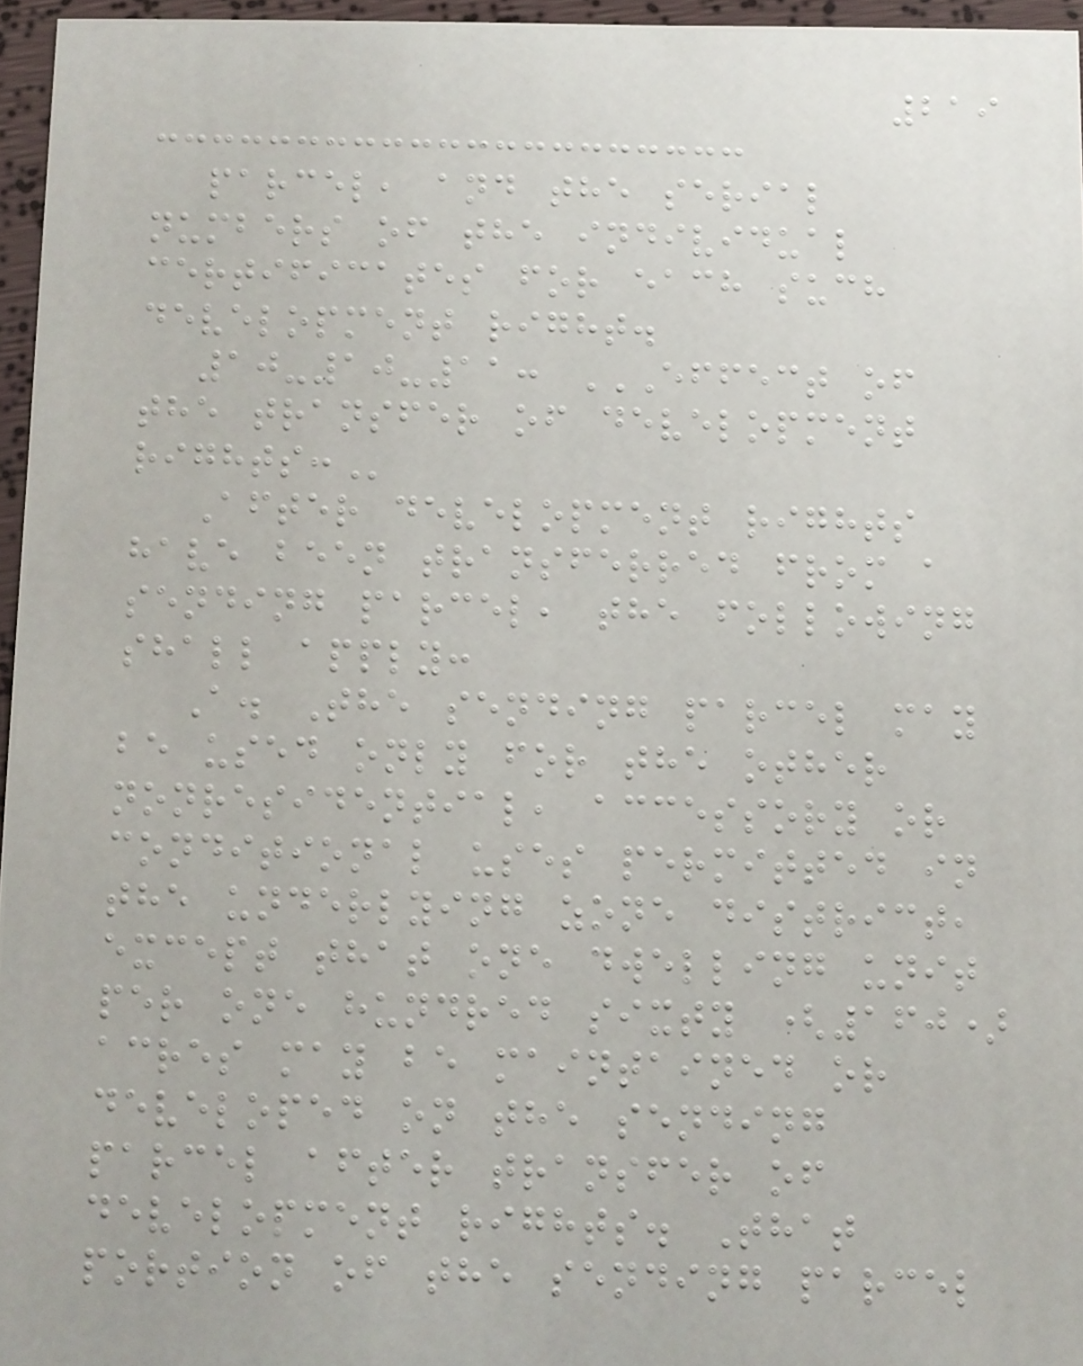219
parcel, and the serial
numbers of the individual
certificates for each such
development right.
10-10-11: EFFECT OF
THE TRANSFER OF DEVELOPMENT
RIGHTS:
After development rights
have been transferred from a
sending parcel, the following
shall apply:
A. The sending parcel may
be used only for the other
nonresidential, accessory or
conditional uses permitted in
the underlying zone district,
except that one dwelling unit
per one hundred sixty (160)
acres may be maintained or
developed on the sending
parcel after transfer of
development rights. That
portion of the sending parcel
